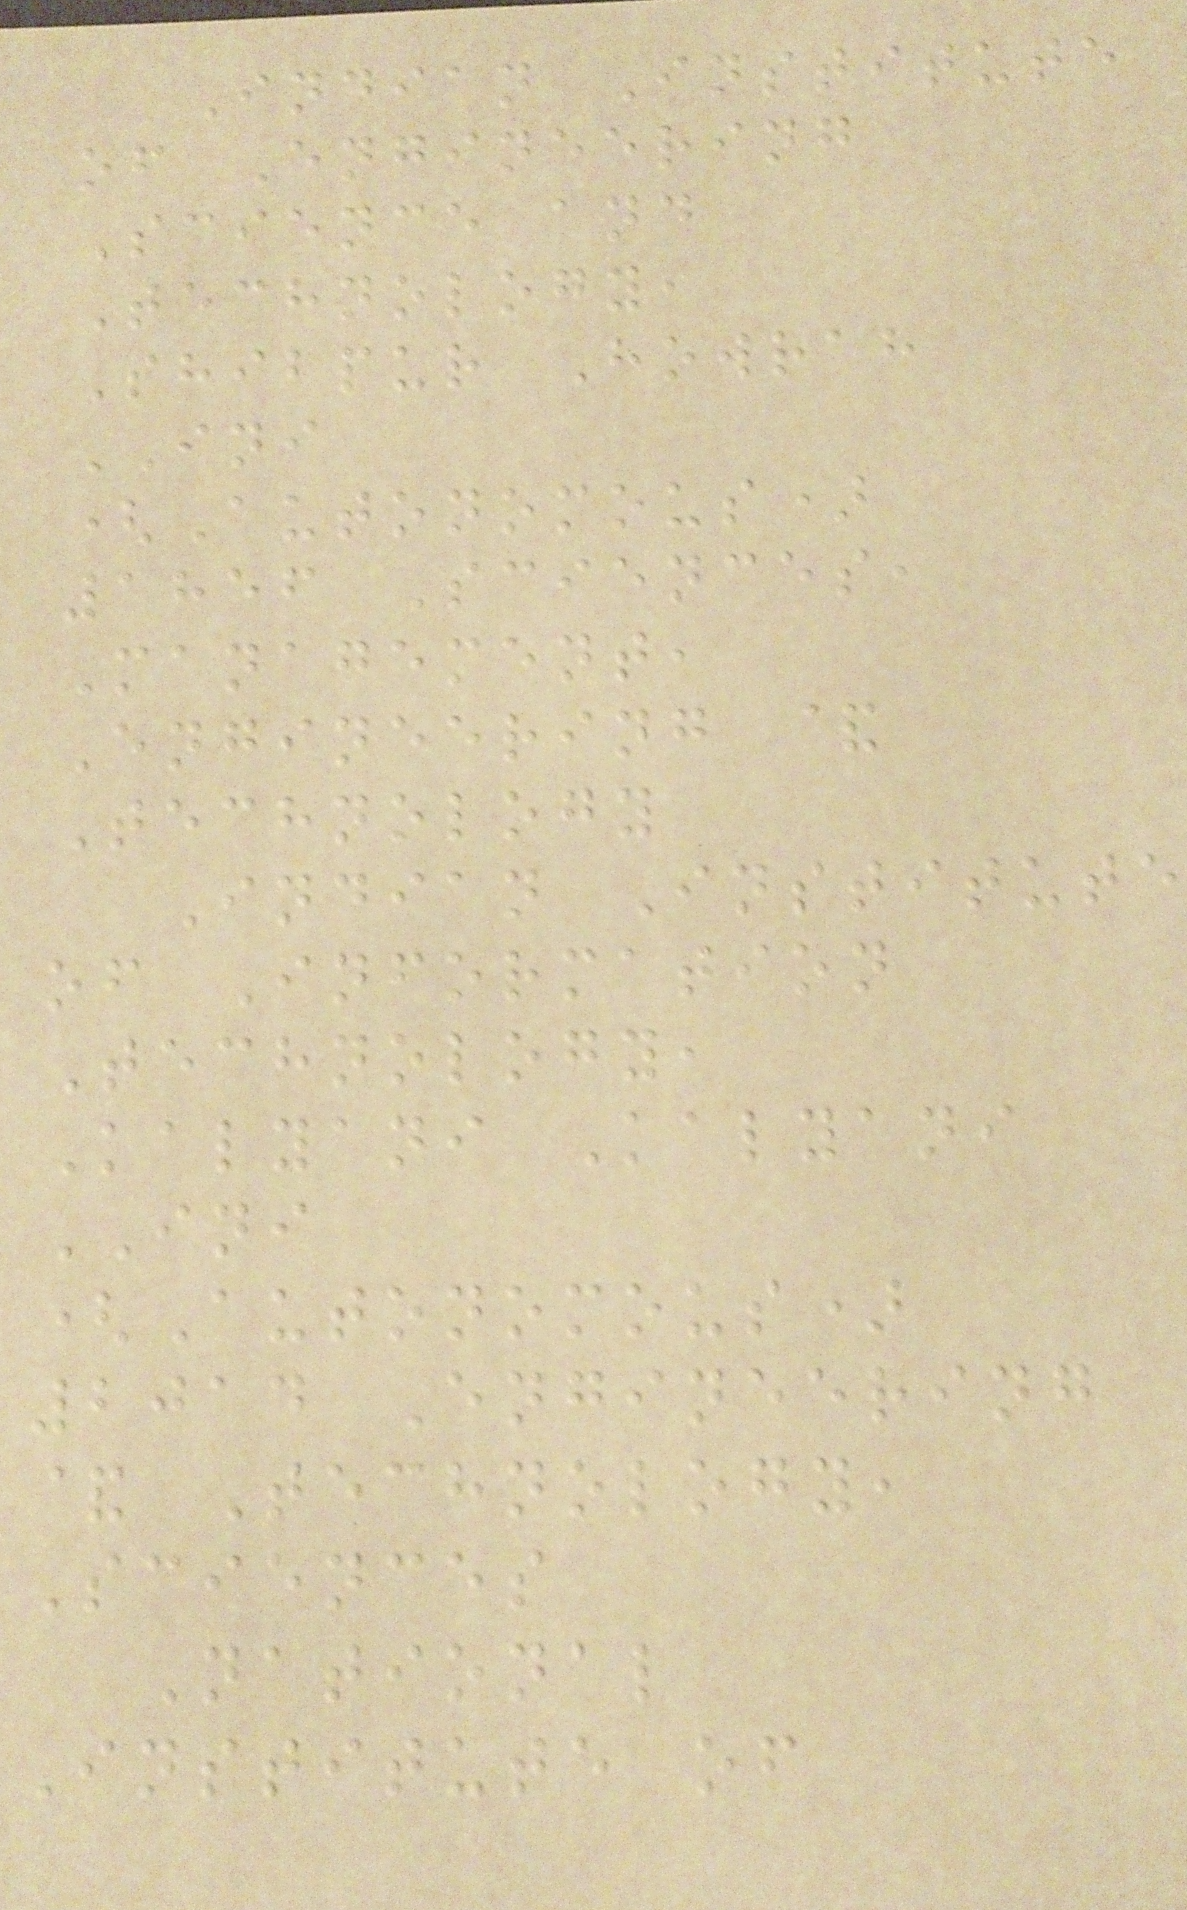Indian Institute
of Engineering
Science and
Technology,
Shibpur Howrah
INI
(Autonomous)
1856 Sciences,
Management,
Engineering &
Technology
Indian Institute
of Information
Technology,
Kalyani Kalyani
INI
(Autonomous)
2014 Engineering
& Technology,
Sciences
National
Institute of
